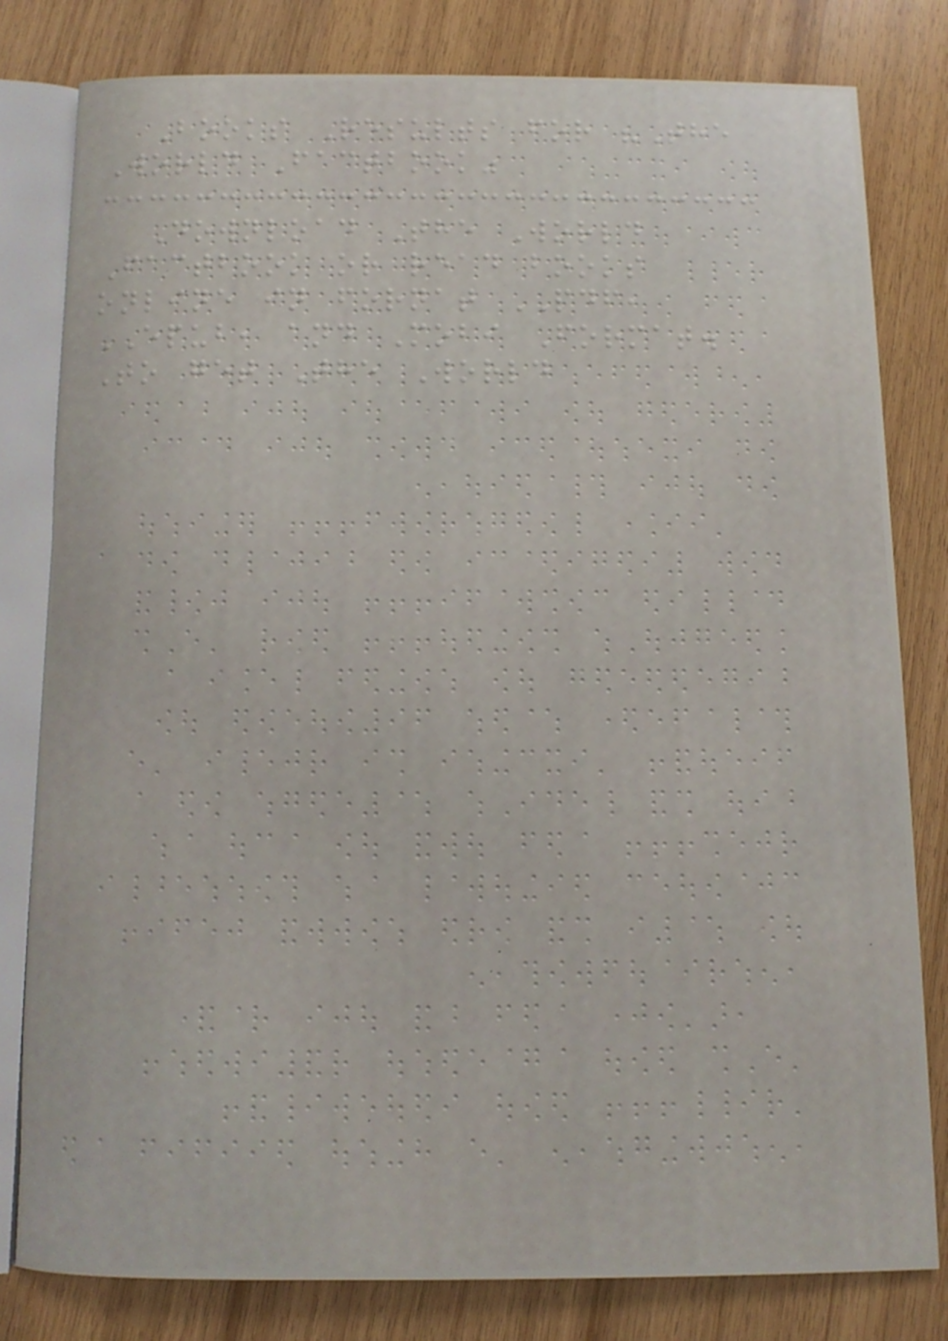Books Results for "The
World Factbook"
Download The World
Factbook or read books
online in fornat PDF,
EPUB, and Mobi Format.
To get The World
